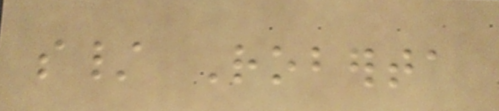s/ Roberta
